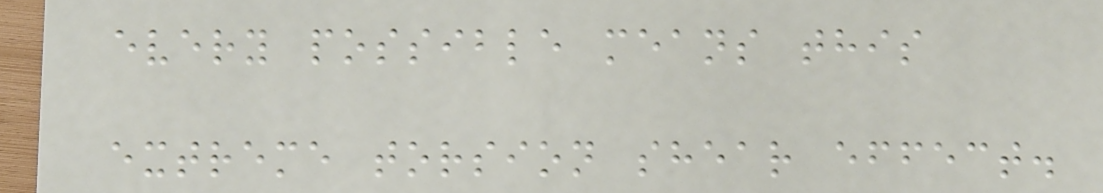every possible means this
extreme torsion shear effect.
